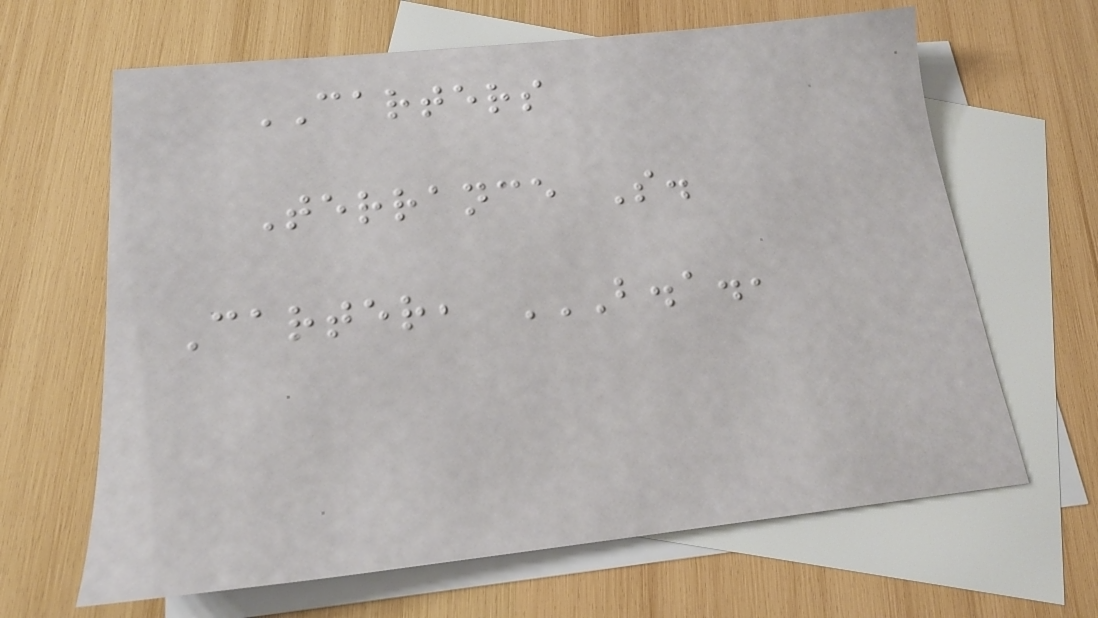CARTERS
Terrance S.
Carter, B.A.,
